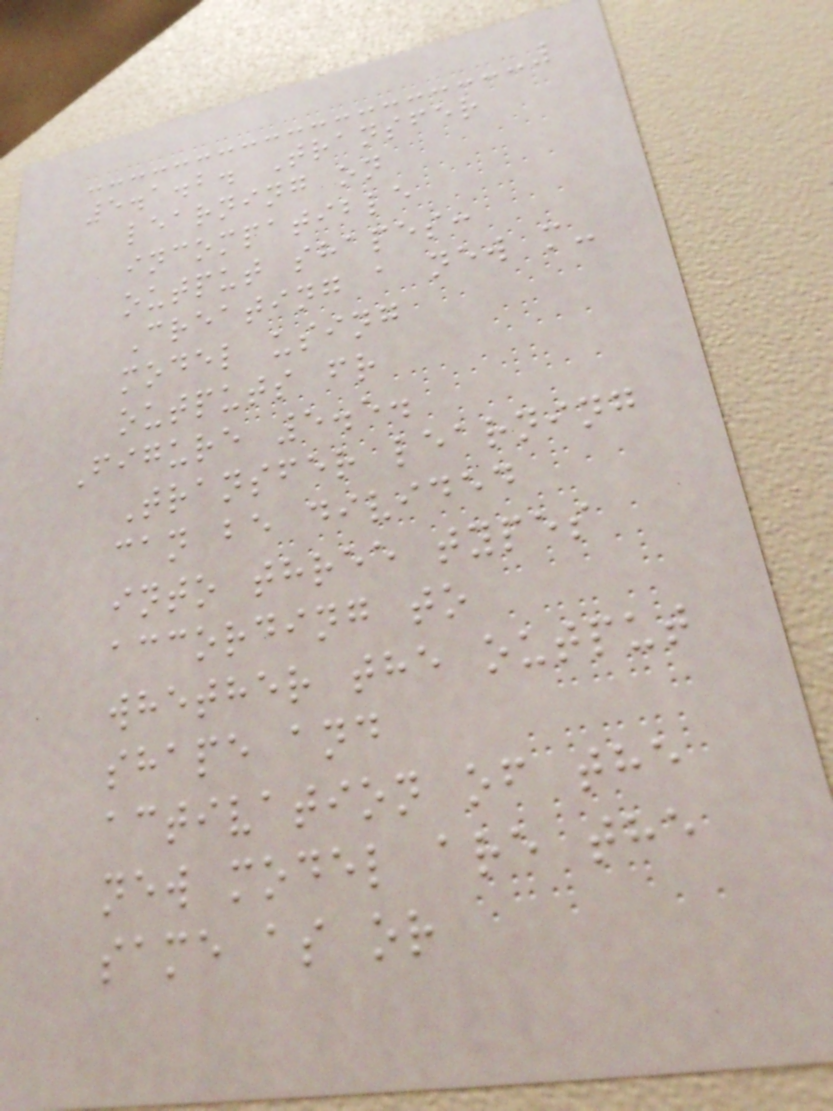5.1.2. Transfer
learning on
incompatible
output shapes:
Creating a new m-
model using
outputs fr
Figure 5.5.
Transfer learning
can be divided
into three types
according to
whether the output
shape and
activation of the
new model are the
same as or
